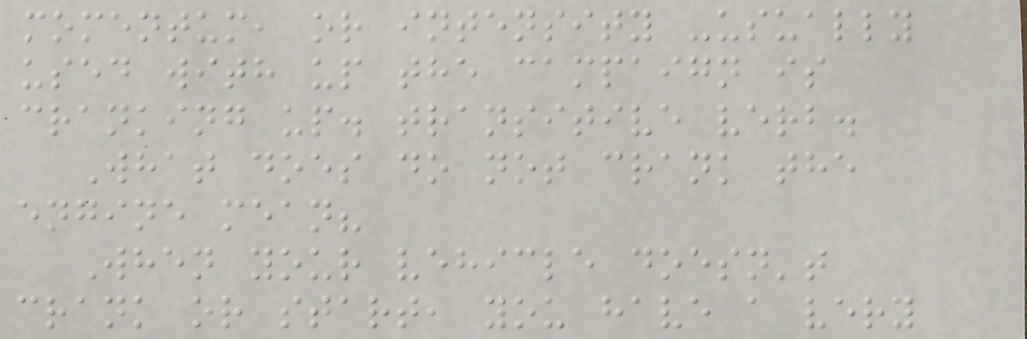momentum, or intensity -usually
used with up the campaign is
cranking up. transitive verb.
What does do not crank the
engine mean?
When your vehicle doesn't
crank or start, you have a very
